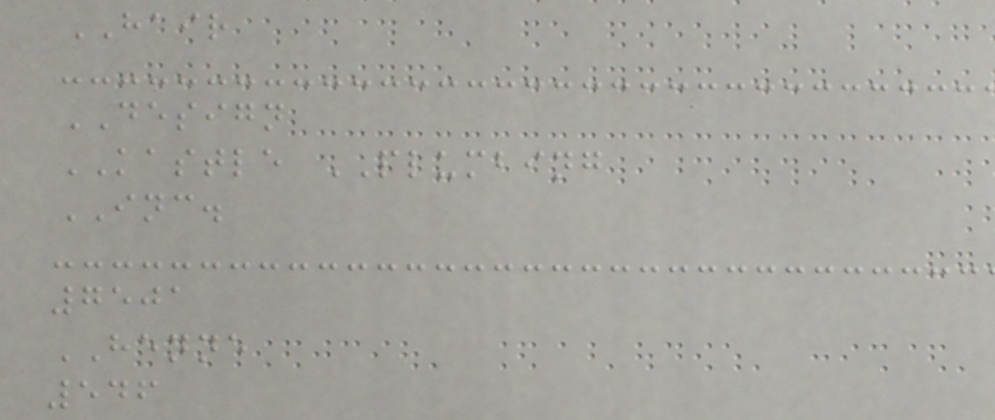HAIR
DESIGN
KASTLE PLUMBING
INC.
7501
HENNE
546
